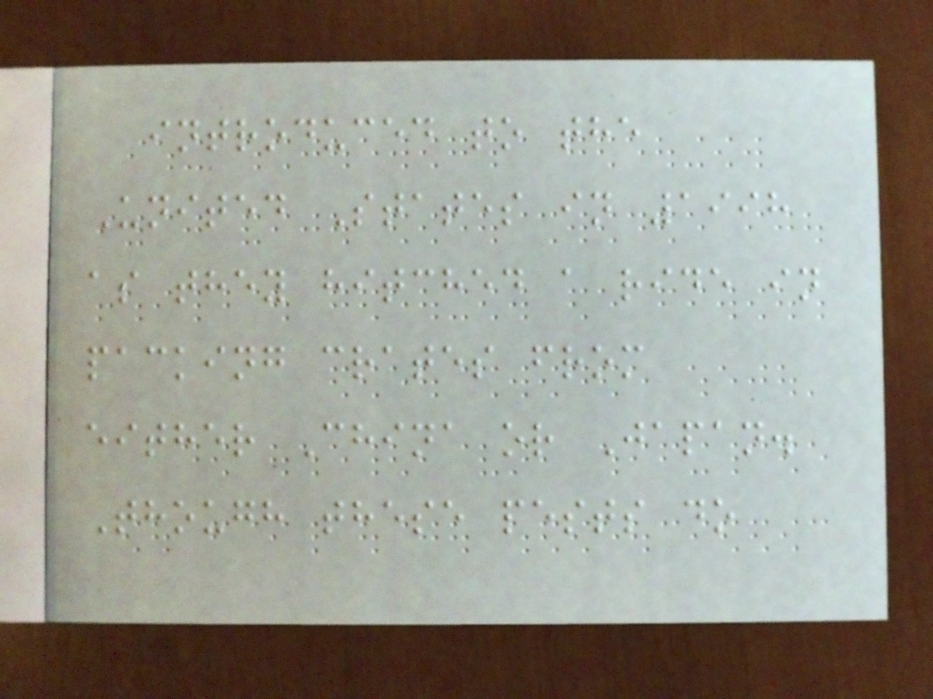introduced to the
United States in 1998
as they hitched a ride in
packing crates from
either China or Japan.
Though these pests do
